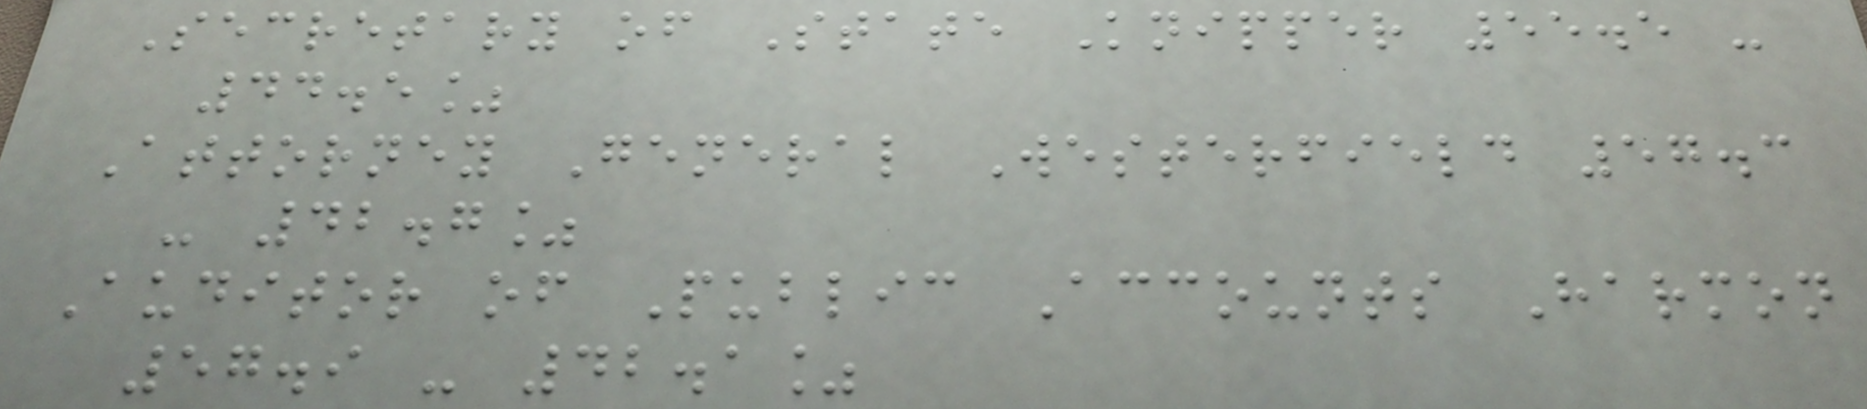Secretary of State Knipper 55.5 -
44.5%
Attorney General Westerfield 57.3
- 42.7%
Auditor of Public Accounts Harmon
57.9 - 42.1%
